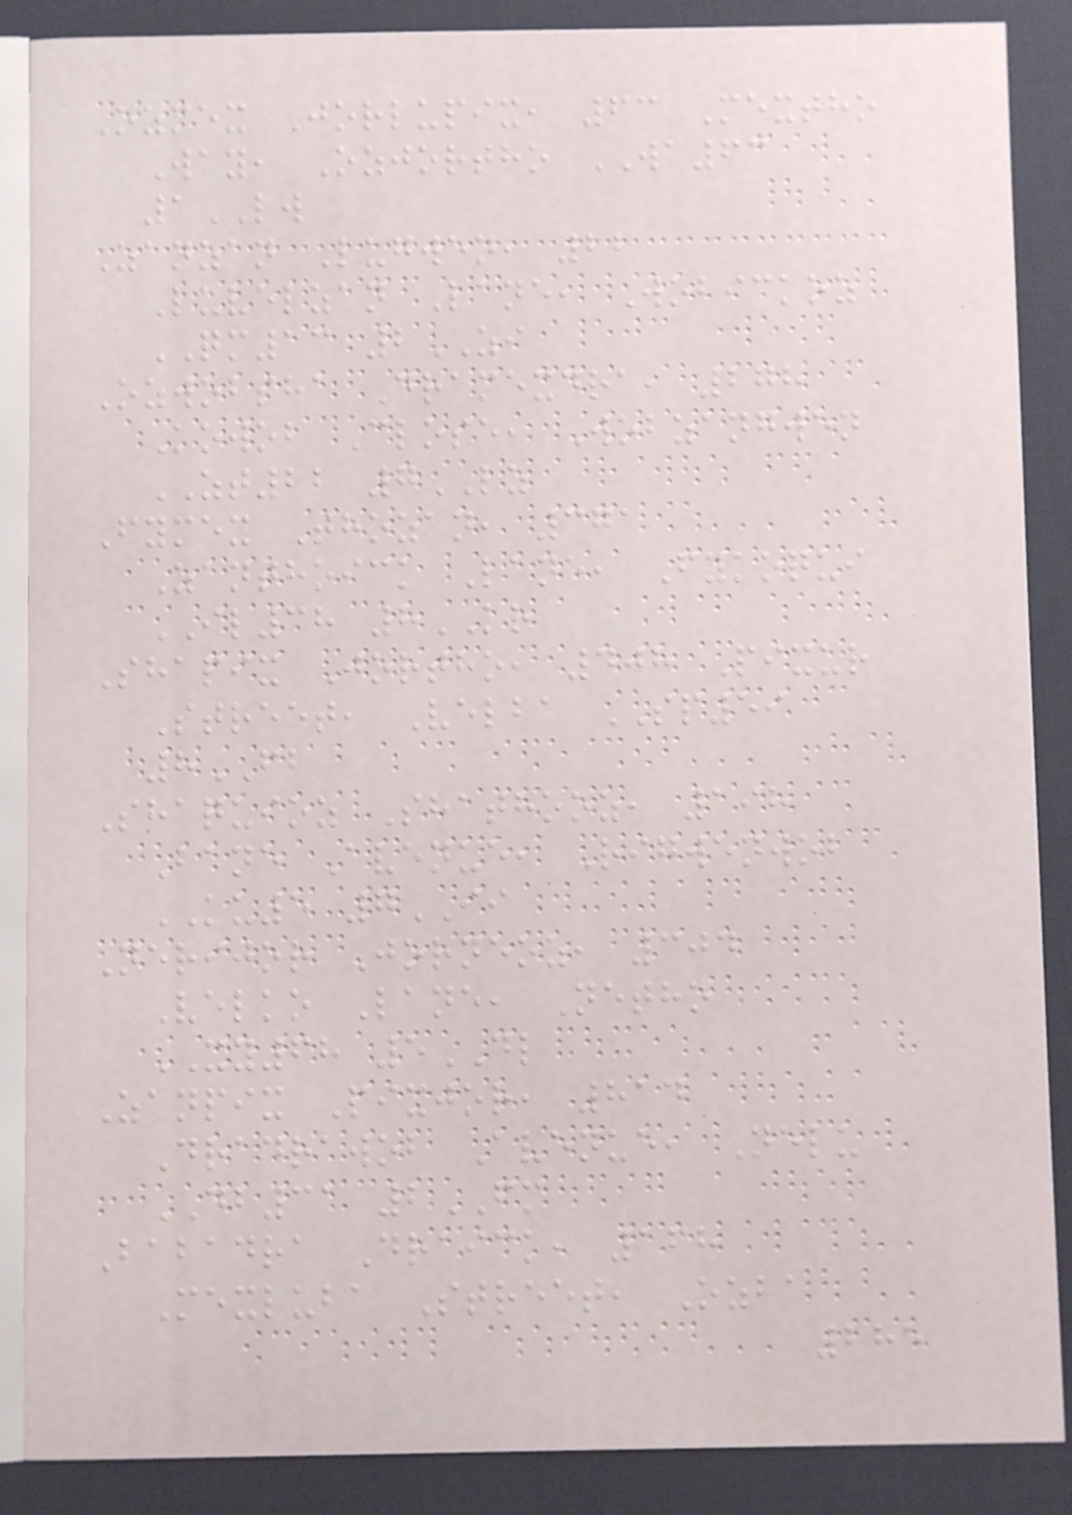Ozmex Jorlupix, 63 Mextho
Way, Ozjortho WA63
1LW
Zanzan Lugwen, 22
Luvelzan Lane, Wobickoz
QM13 2ZI
Ozwobsha Dramexdra, 278
Kowob Close, Wobzangwen
ZT22 7LZ
Fymex Thozan, 371
Zanthoick Lane, Fykoqui
IL38 8KR
Shapix Jortho, 408 Pixur
Street, Velba SP59
8FB
Shaquioz Shathooz, 198
Bane Avenue, Rigwenwob
KU5 7II
Nerijor Jorneoz, 304
Velko Lane, Netho
XY68 5DL
Zanpix Pixjor, 814
Dradrawob Avenue, Nelu
DB31 2FM
Babadra Draick, 168
Mexluba Street, Ozba
285
